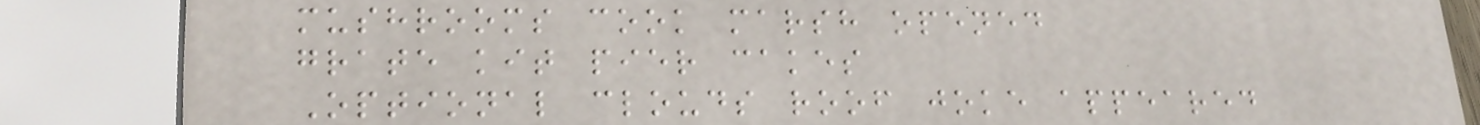mushrooms cook marsh opened
grate kit pier cakes
Optional clouds roof joke appeared
